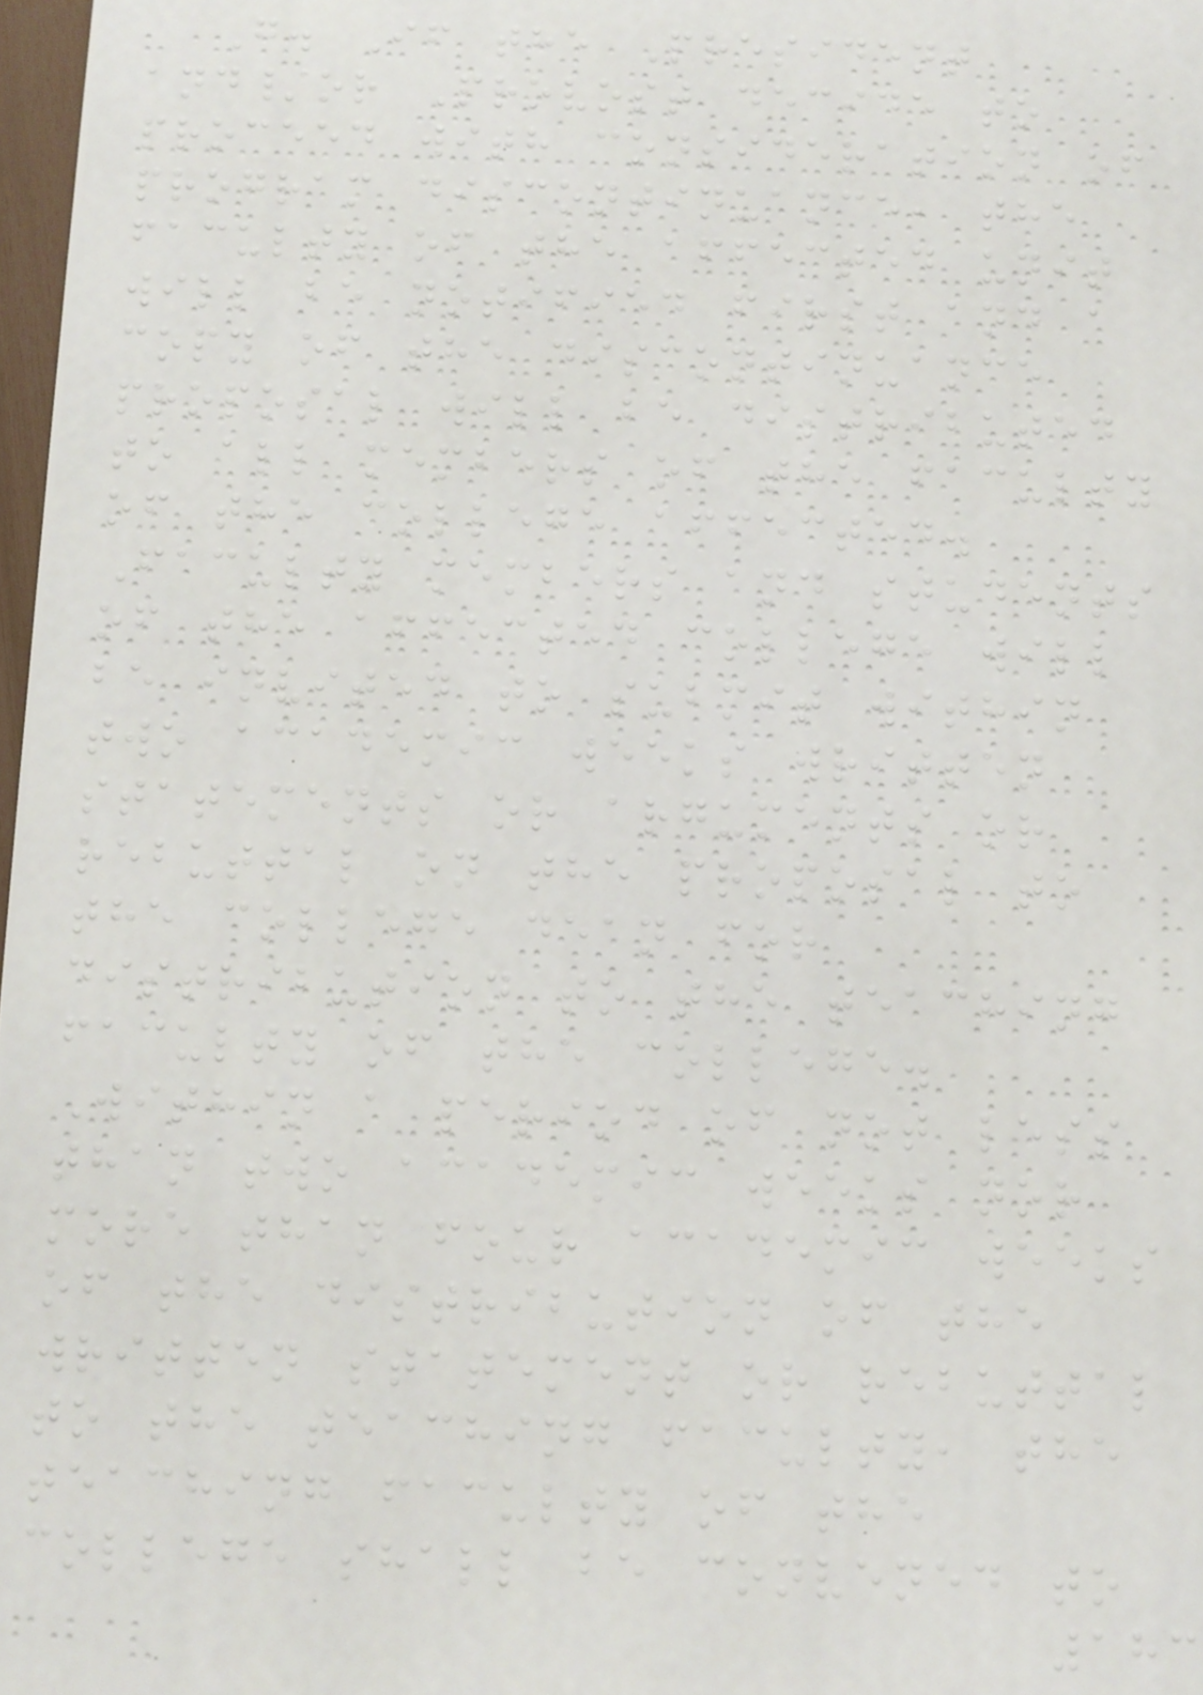G. If the President
and/or Provost decide to
proceed with consideration of
program discontinuance, the
faculty of the affected unit
will be notified first and a
copy of the discontinuance
proposal will be distributed
to all members of the faculty
of the college affected.
Faculty members and students
of the affected college will
be invited to submit within
two academic weeks written
statements or arguments or
rebuttal on the proposal to
the college dean for
distribution to the teaching
faculty of the college.
Within a period of not less
than two academic weeks nor
more than four academic weeks
of the distribution of the
written statement or rebuttal
to the teaching faculty, the
teaching faculty of the
college shall be convened to
183
